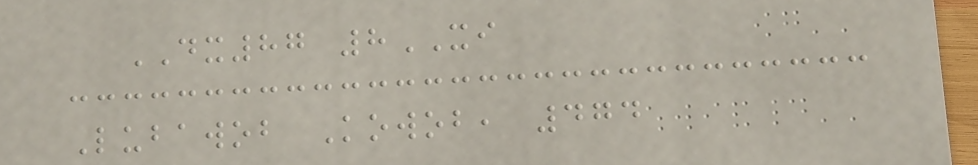DX87 8XI
Lubawob Kowob, 474
